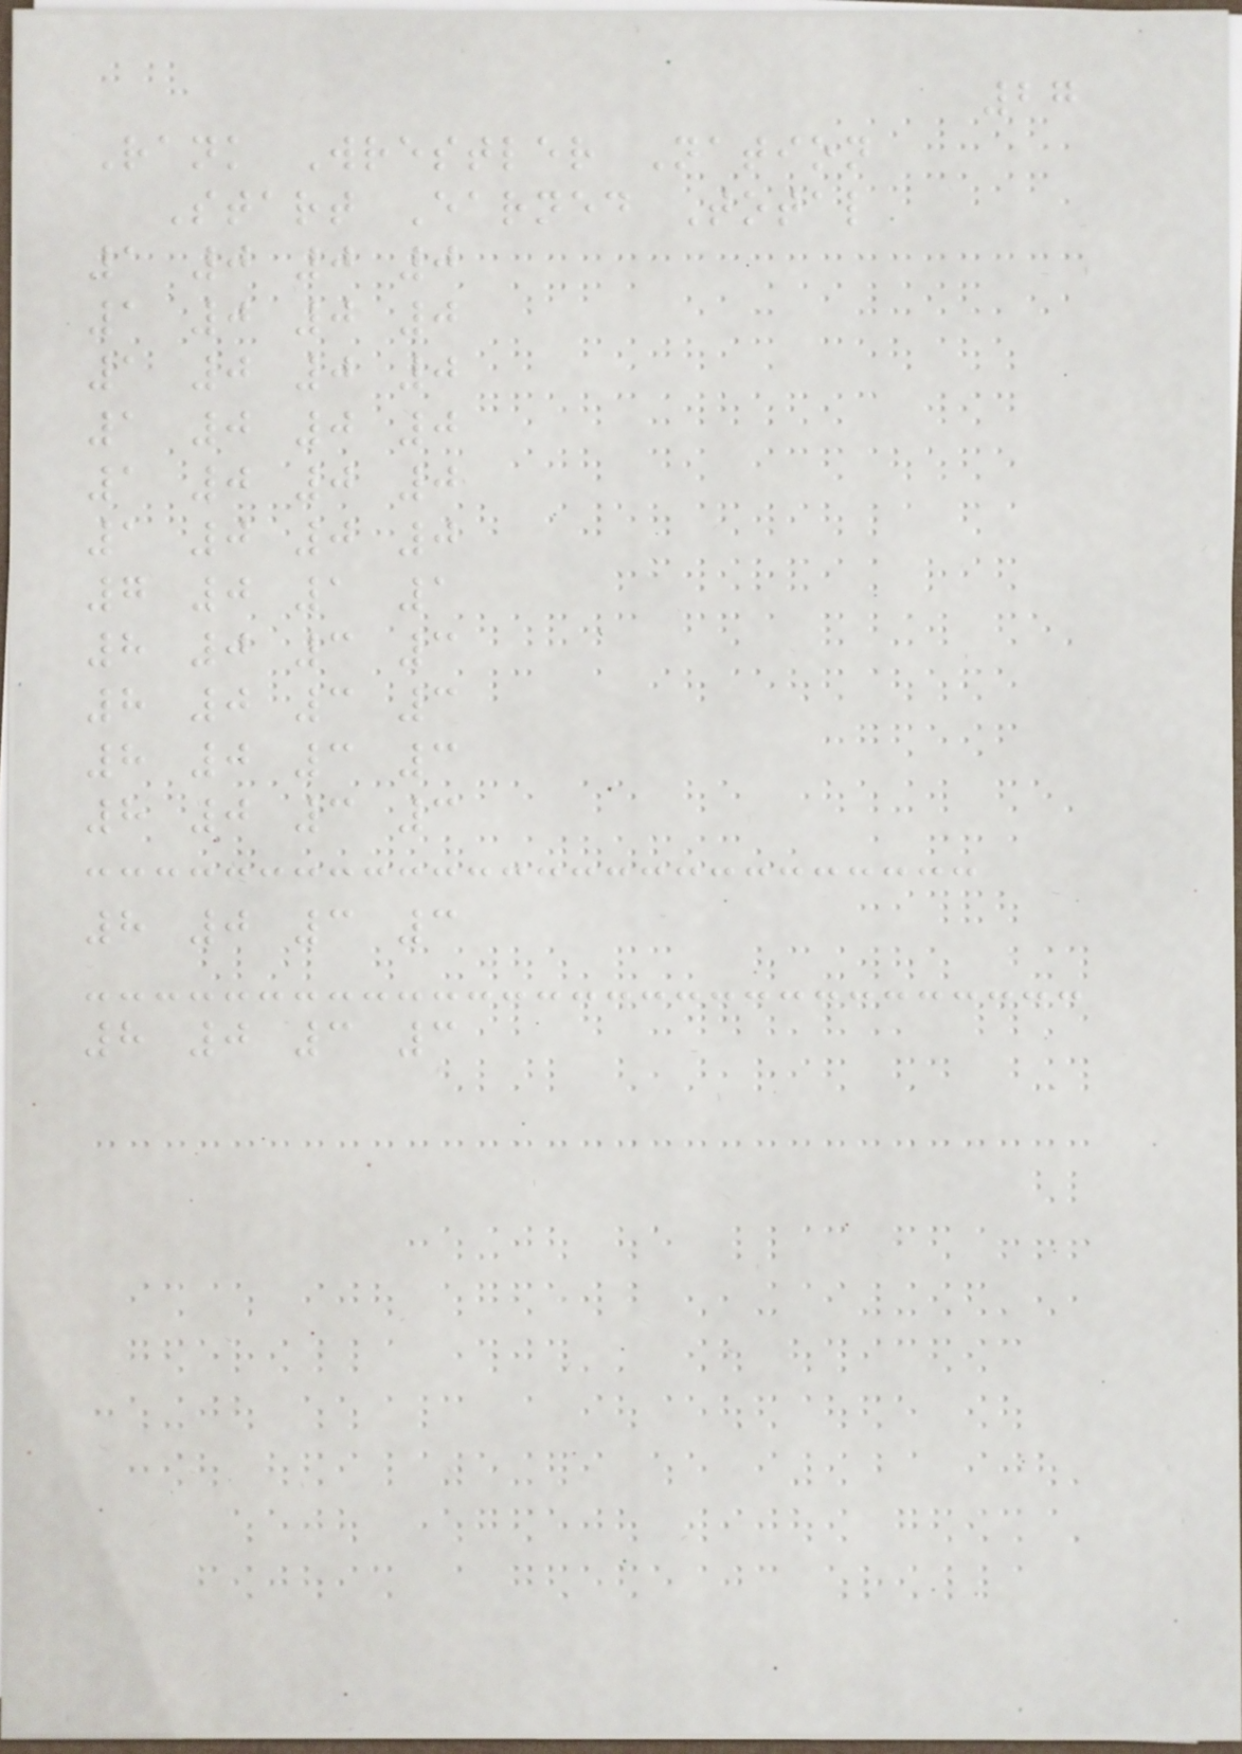27
Rank Wrestler Nation
Start Earned Total
1 0 0 0
1 0 0 0
1 0 0 0
1 0 0 0
1 0 0 0
1 0 0 0
7 0 1 1
8 0 3 3
8 0 3 3
8 0 3 3
8 0 3 3
8 0 3 3
8 0 3 3
